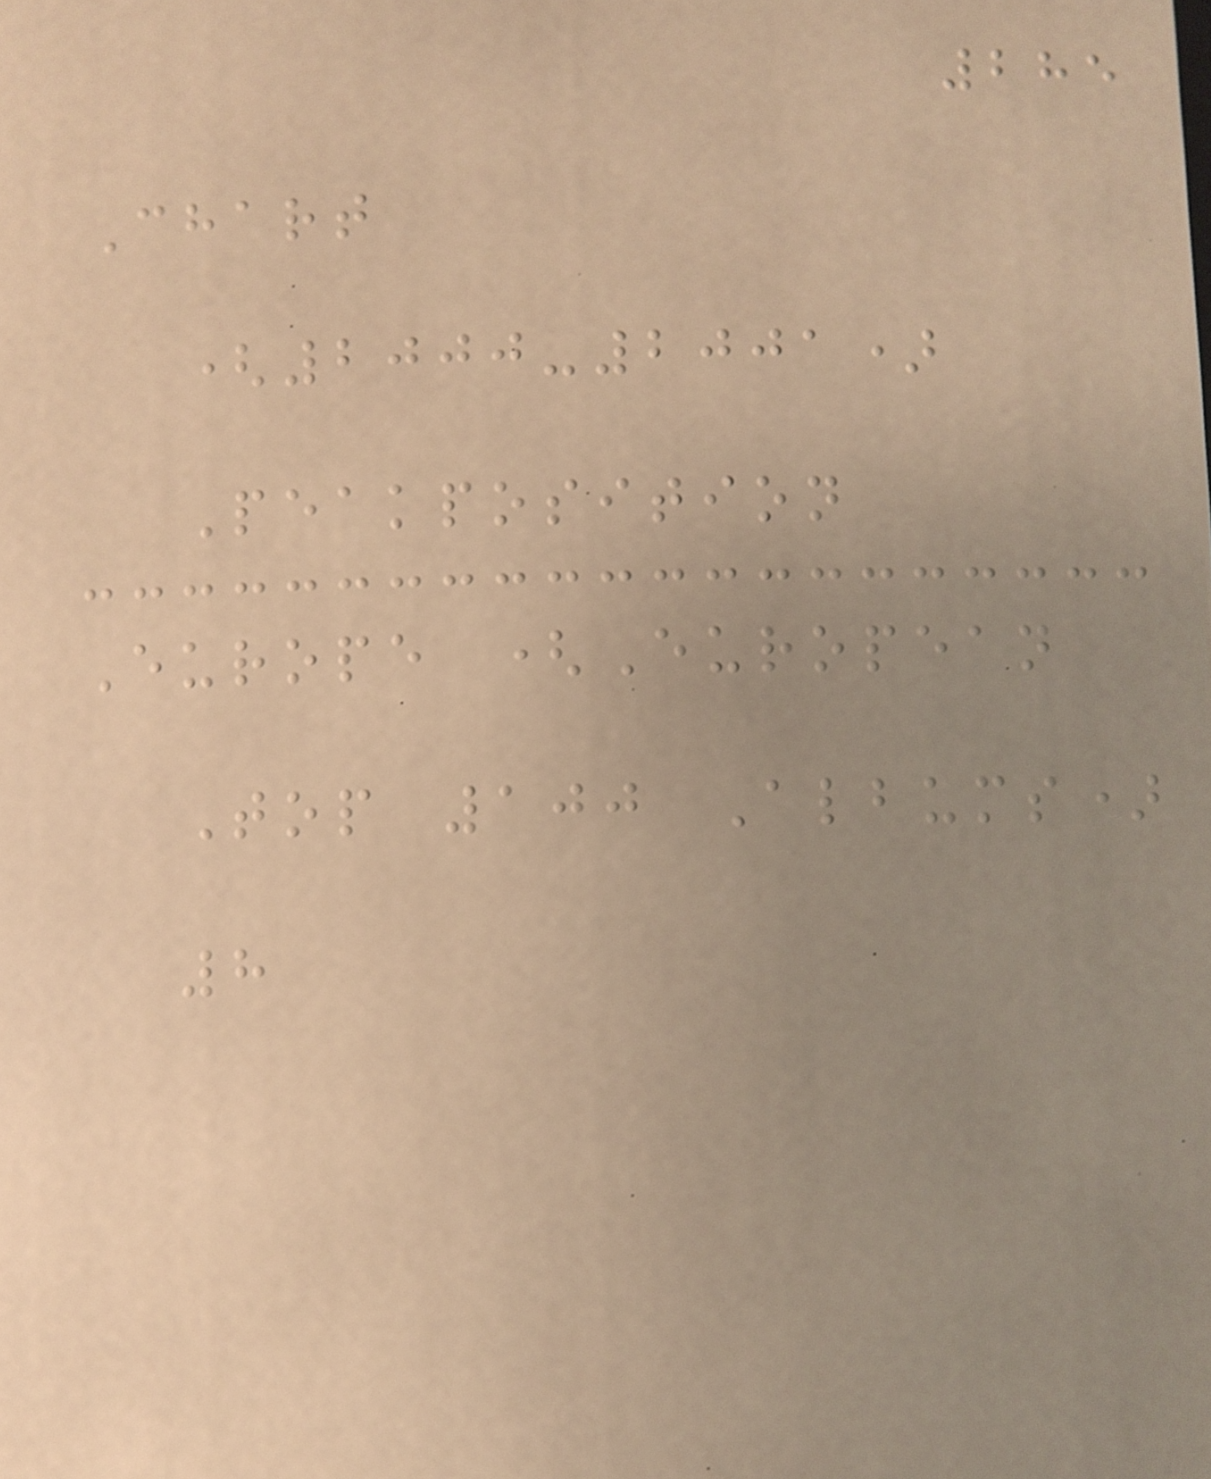285
Chart
(2000-2001)
Peakposition
Europe (European
Top 100 Albums)
8
